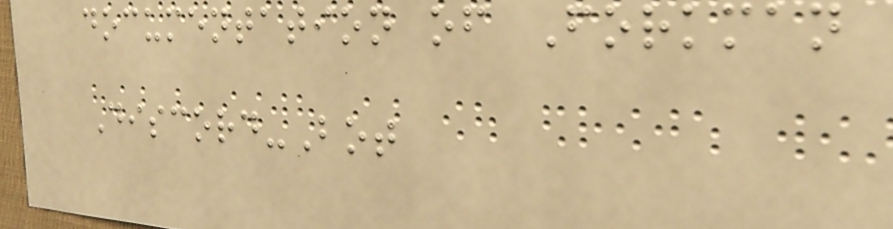documentation of Forkman
Discord-Bot
